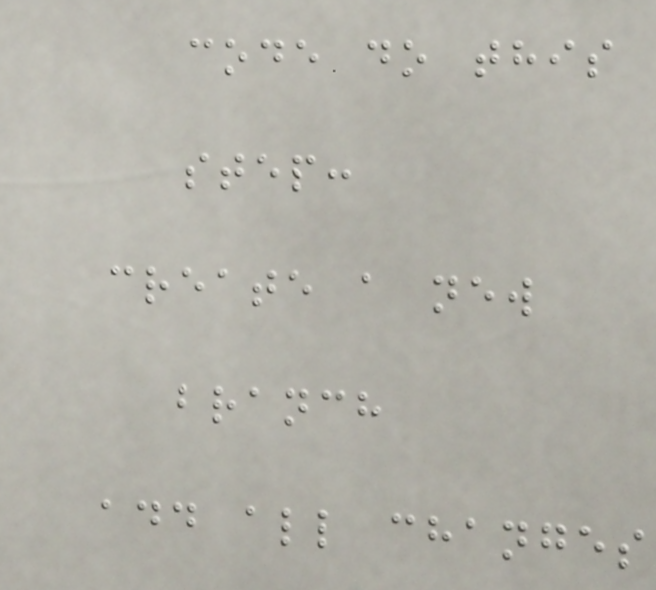code do this
step:
create a new
branch
add all changes
